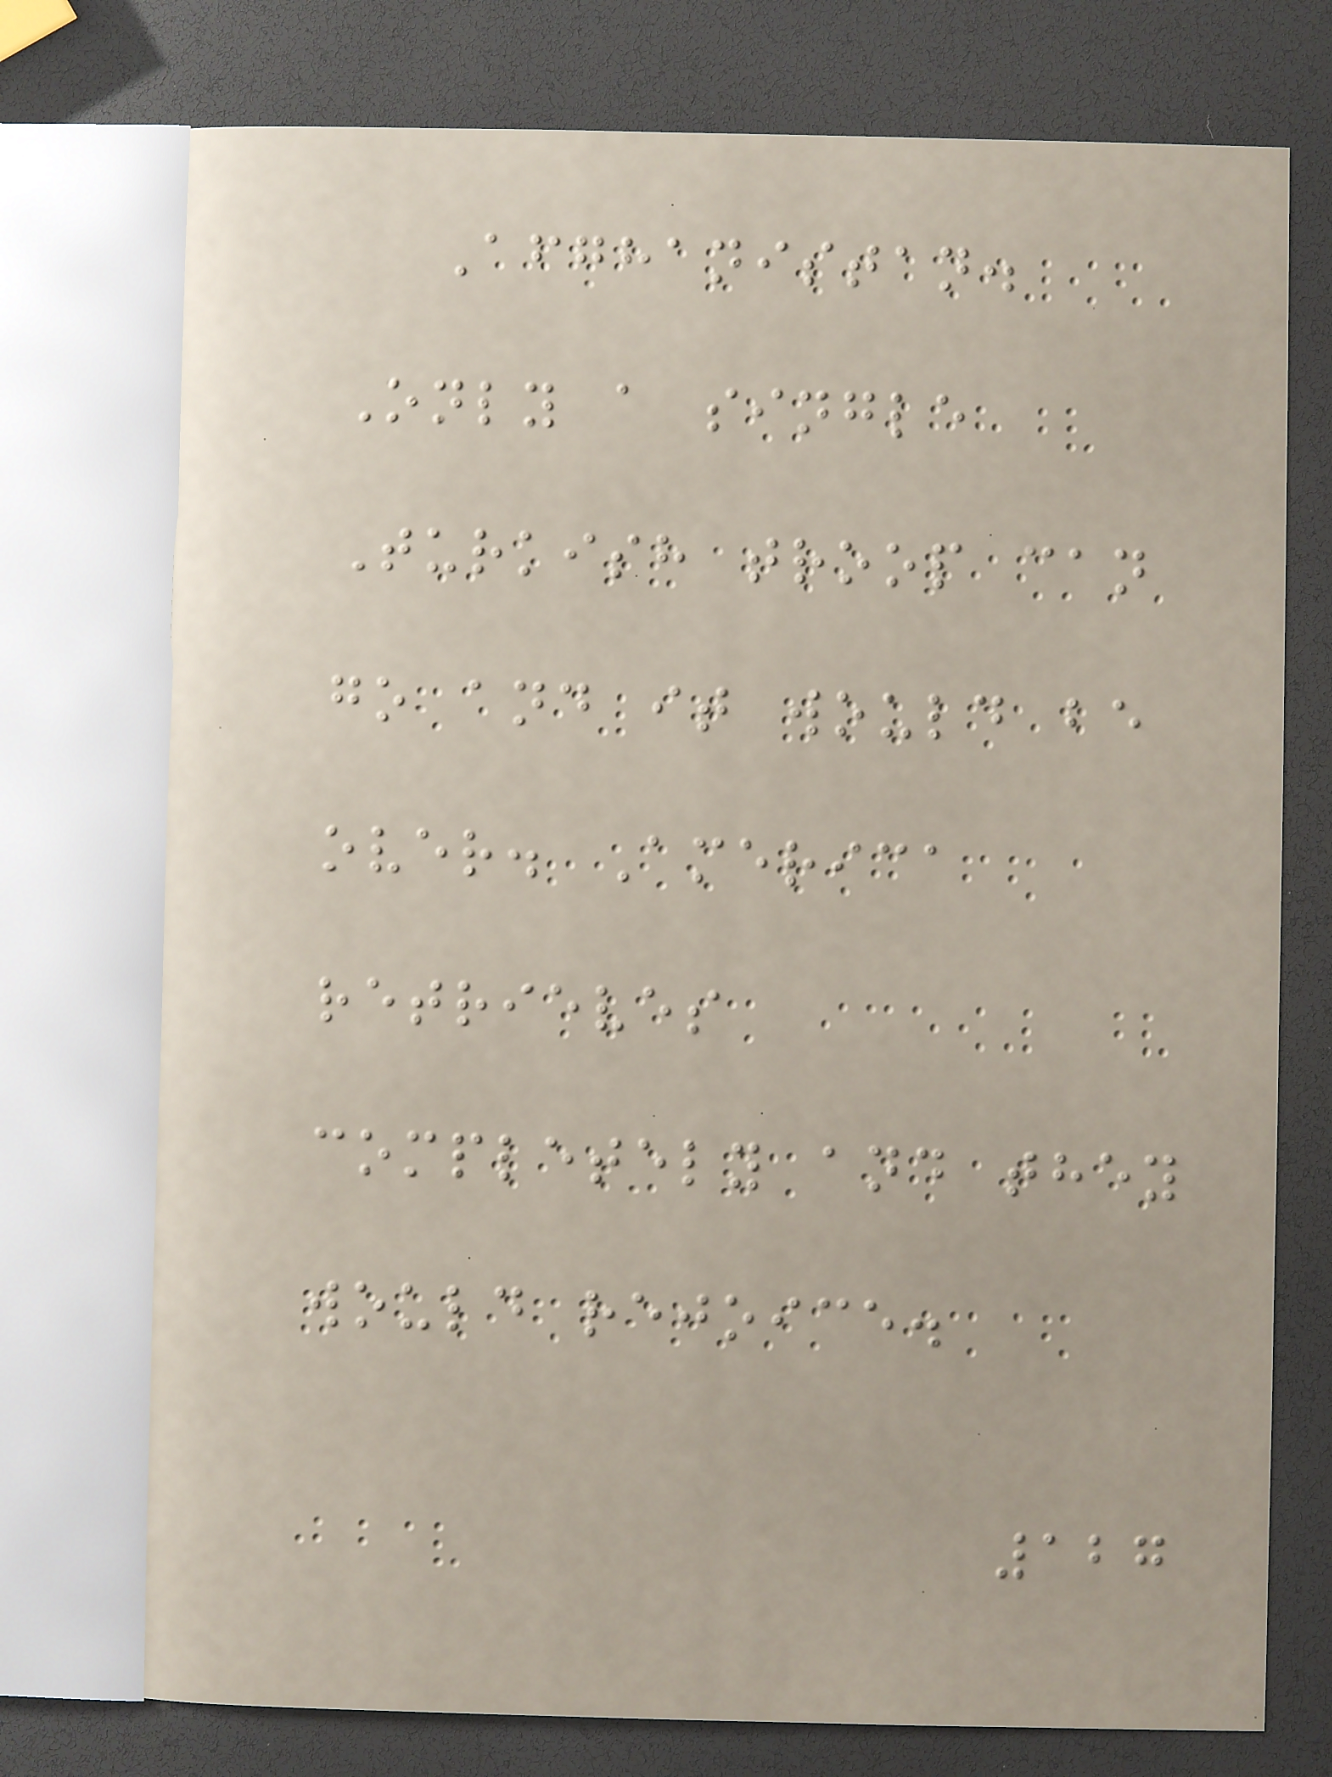Afghanistan.
Only a single
Turkish troop can
go and it would be
over. America
retrieves
completely and they
would rejoice.
127
